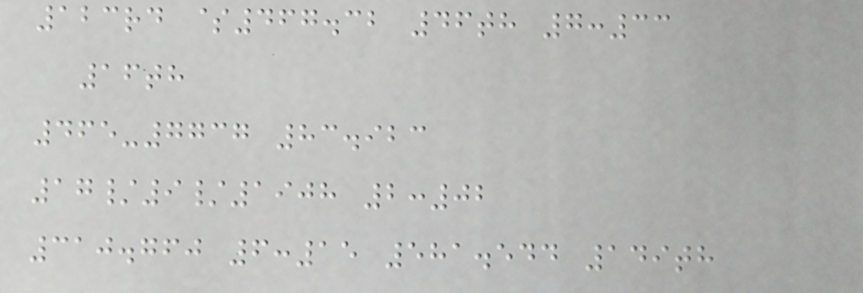123rd $467.32 46th 7:33
16th
465-7737 83.923
17/9/1908 2:02
310.760 6:15 581.544 149th
